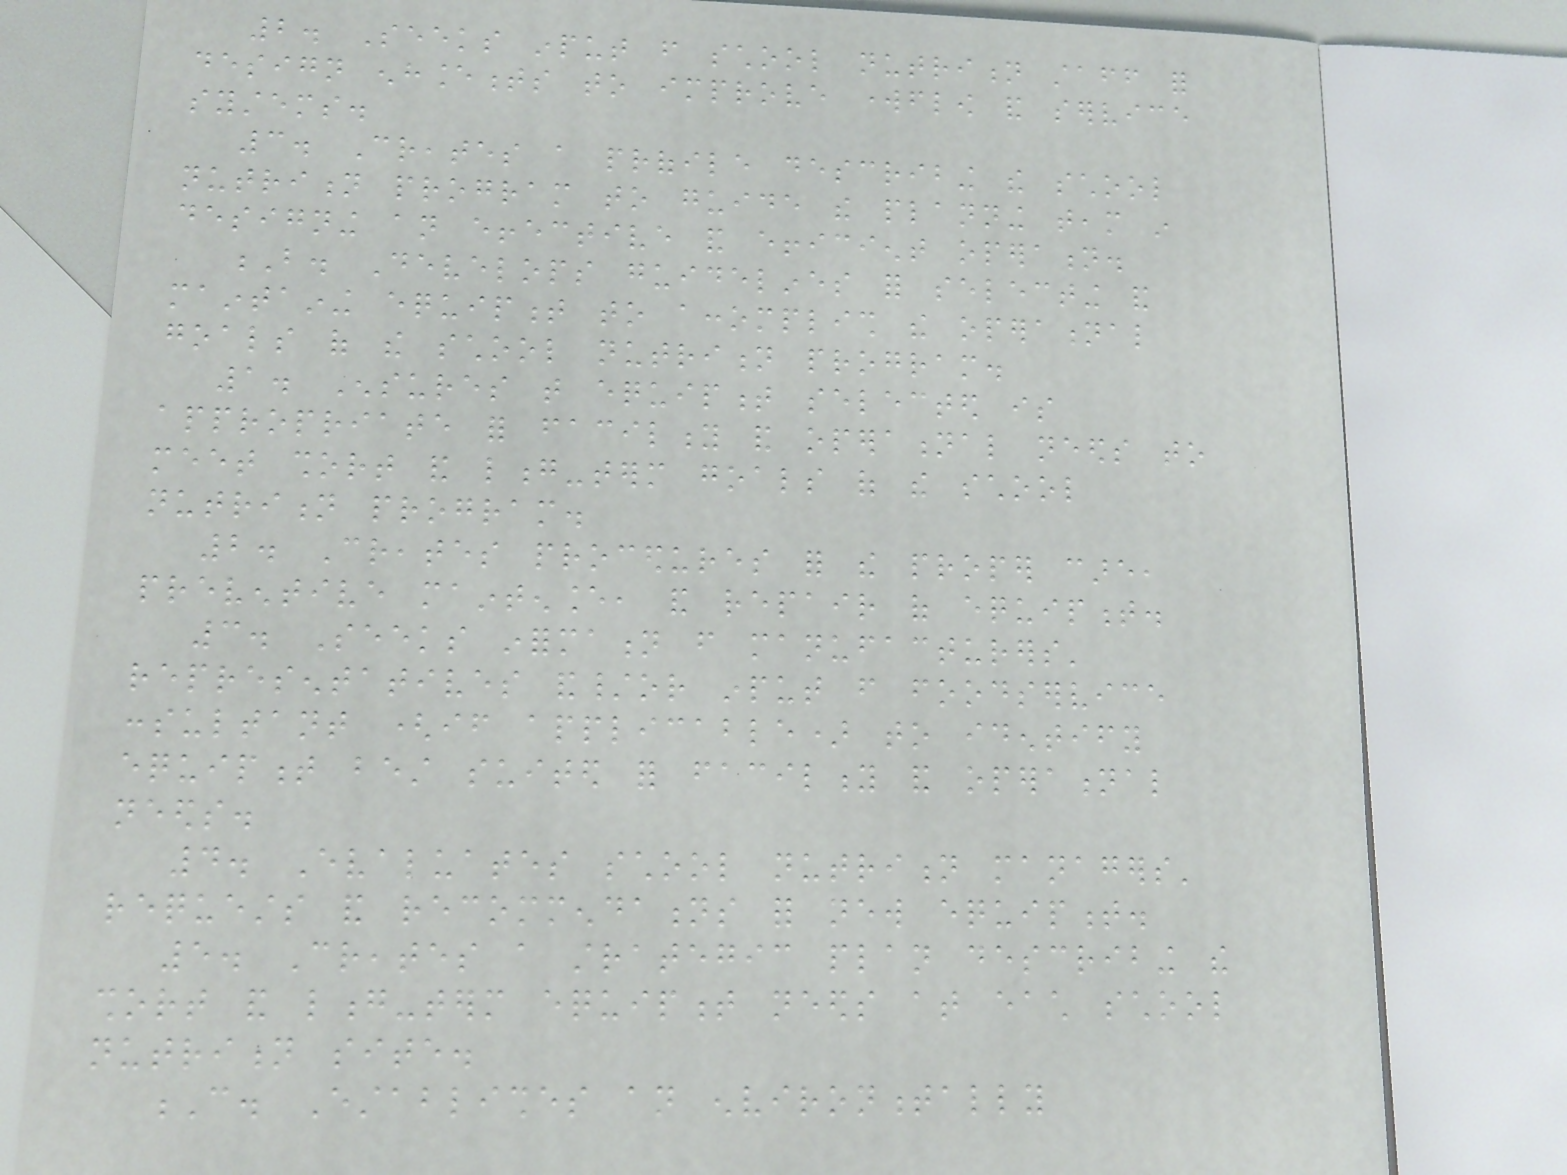2. Seeks input from school nutrition staff for
design enhancements to improve workflow and service
systems.
3. Creates a profile describing the school
nutrition program to guide the planning team in
designing an effective and efficient operation.
B. Develops guidelines for selecting and
maintaining equipment to accomplish the operational
goals of the school nutrition program.
1. Ensures that equipment selected is
appropriate for facility and operational needs to
meet short and long-term goals of the school
nutrition program.
2. Creates procedures for the proper care,
preventive maintenance, and repair of equipment.
3. Seeks information from manufacturers'
representatives and/or input from foodservice
consultant (if applicable) to identify
equipment best suited for facility and operational
needs.
4. Evaluates school nutrition managers'
requests and recommendations for new equipment.
5. Creates a strategic plan describing the
short and long-term equipment needs at each school
nutrition site.
C. Establishes an environmentally
